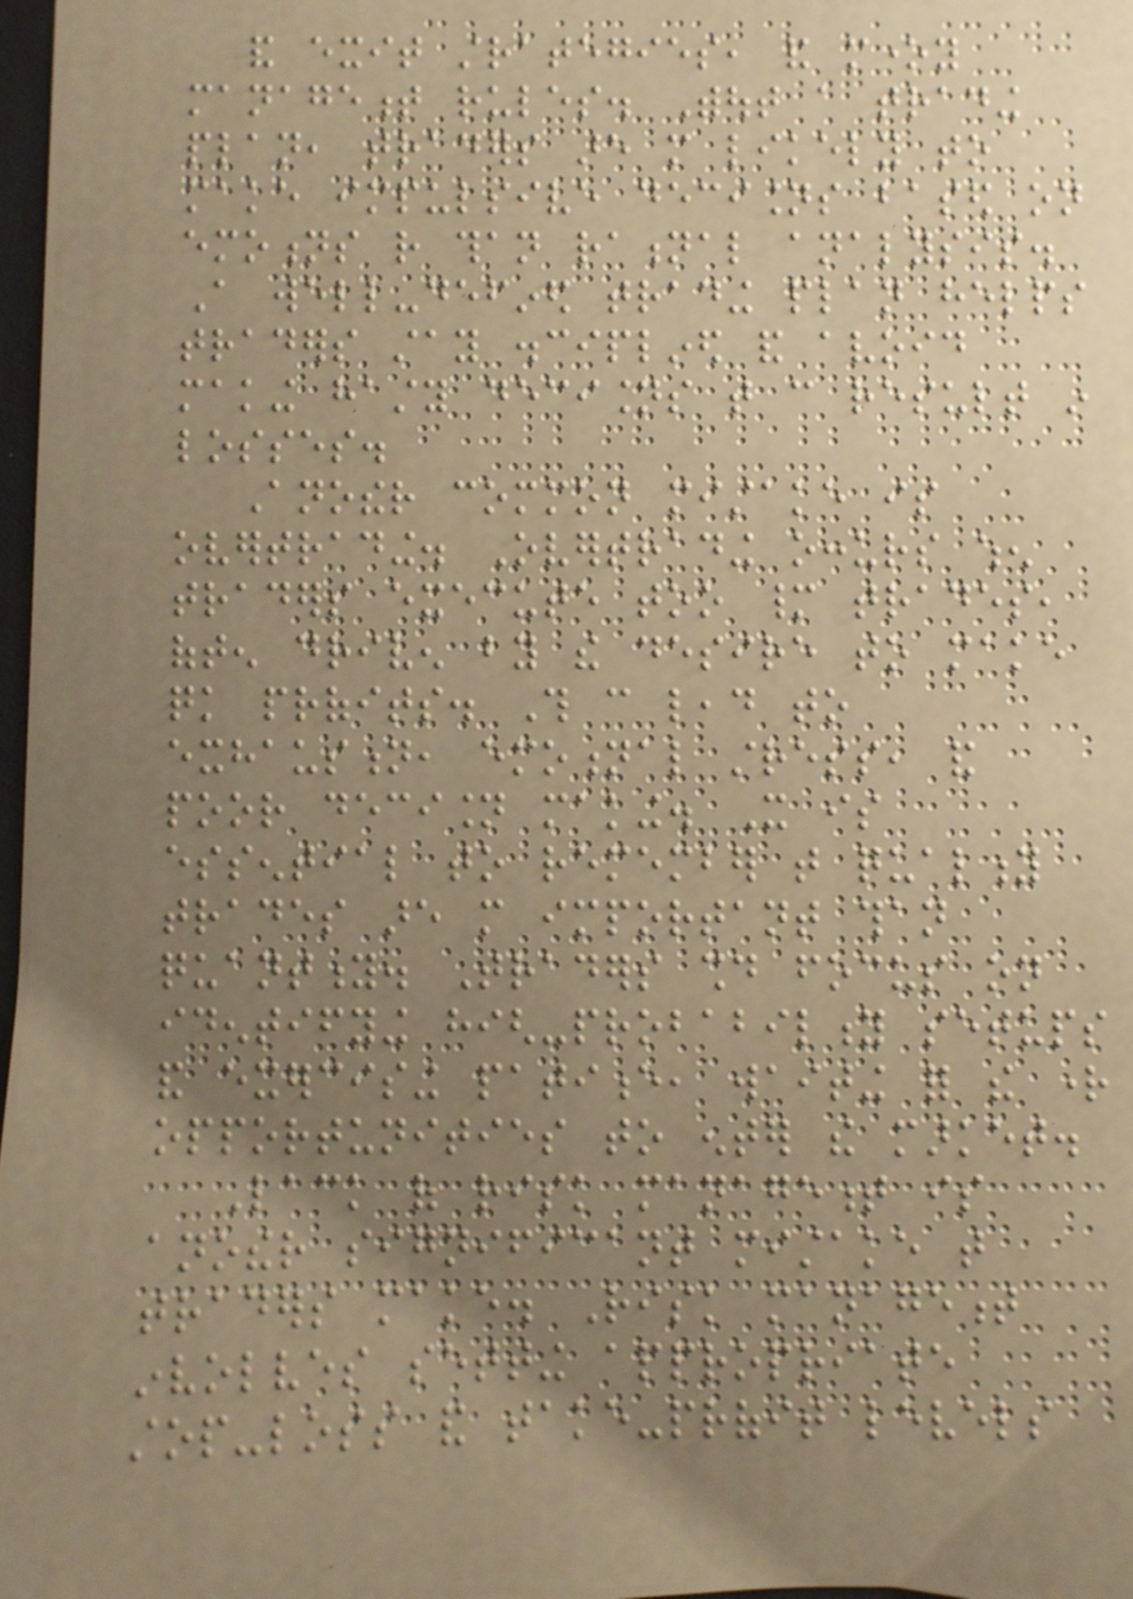and exit strategies, and money
management rules. Without a trading
plan, traders are more likely to
make impulsive decisions based on
emotions rather than rational analysis.
A well-defined trading plan helps
traders stay disciplined and avoid
making hasty decisions that can result in
losses.
Another common mistake is
overtrading. Overtrading occurs when
traders execute too many trades,
often driven by the desire to make
quick profits. This can lead to
exhaustion, emotional stress, and
poor decision making. It is
essential to remember that quality
trades are more important than
quantity. Traders should focus on
identifying high-probability setups
and exercising patience, waiting for the right
opportunities to enter the market.
Lack of risk management is
another significant mistake that
traders make. Risk management
involves setting appropriate
stop-loss and take-profit levels
